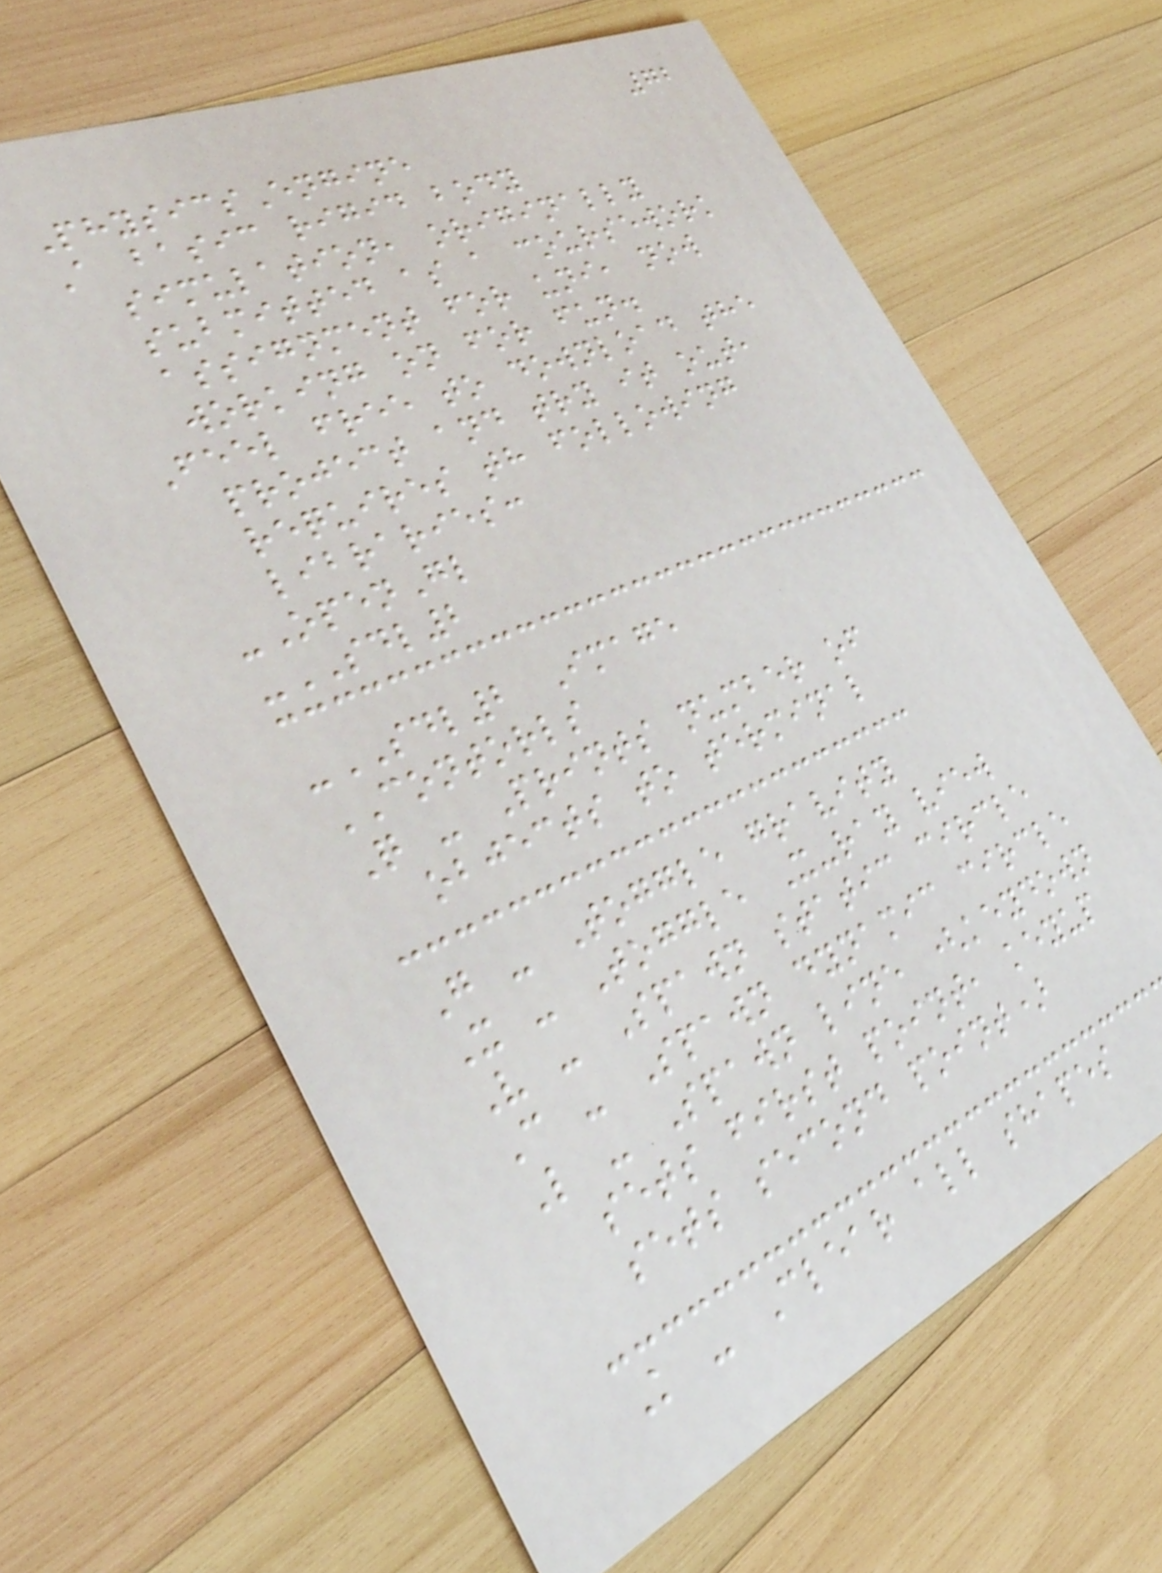72
PhysicsEngine
A basic rigid body
simulation, originally
submitted as a coursework
assignment for uni, now
working on for fun.
Feel free to download the
project and try it out,
requires th following
libraries:
-OpenGl
-SDL2
-SDL2 Image
CONTORLS
Q - Prints number of
objects to terminal
G - Toggle gravity
X - Toggle X-ray view
V - Spawn static circle
C - Spawn dynamic circle
L - Spawn line (keydown
sets first point, keyup
sets second point)
K - Clear all shapes
